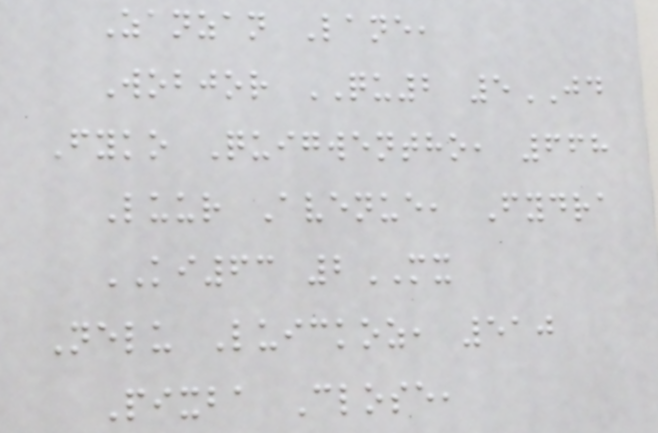Zanzan Lane,
Wobjor QU2 5JD
Fyko Quigwentho, 668
Luur Avenue, Fydra
KI63 2MX
Nelu Luickoz, 510
Pixba Close,
